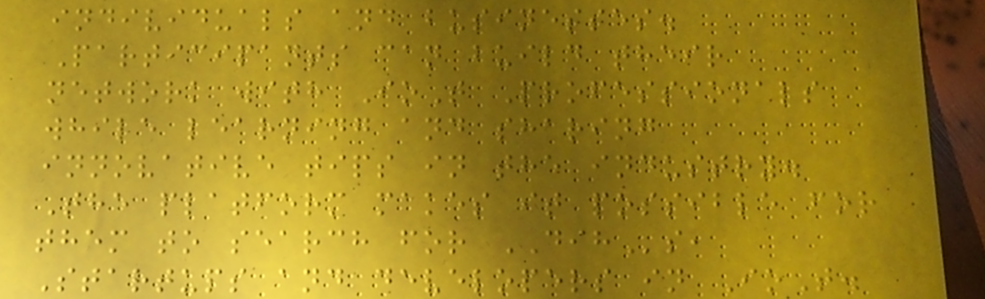individuals and businesses.
Participants can build their
network with IoT Professionals
while learning and sharing
innovative tips in the industry.
The platform makes it possible for
them to search for DIHs,
Startups and developers in IoT.
